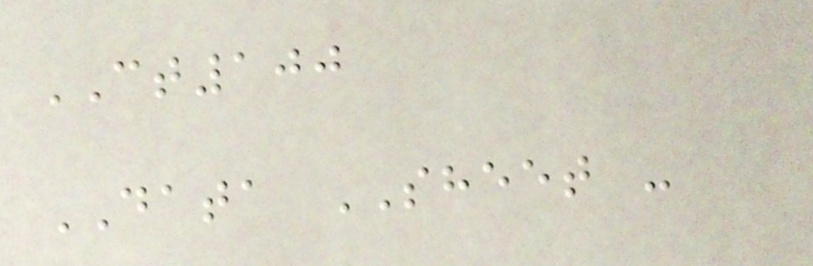CT100
DATA SHEET -
